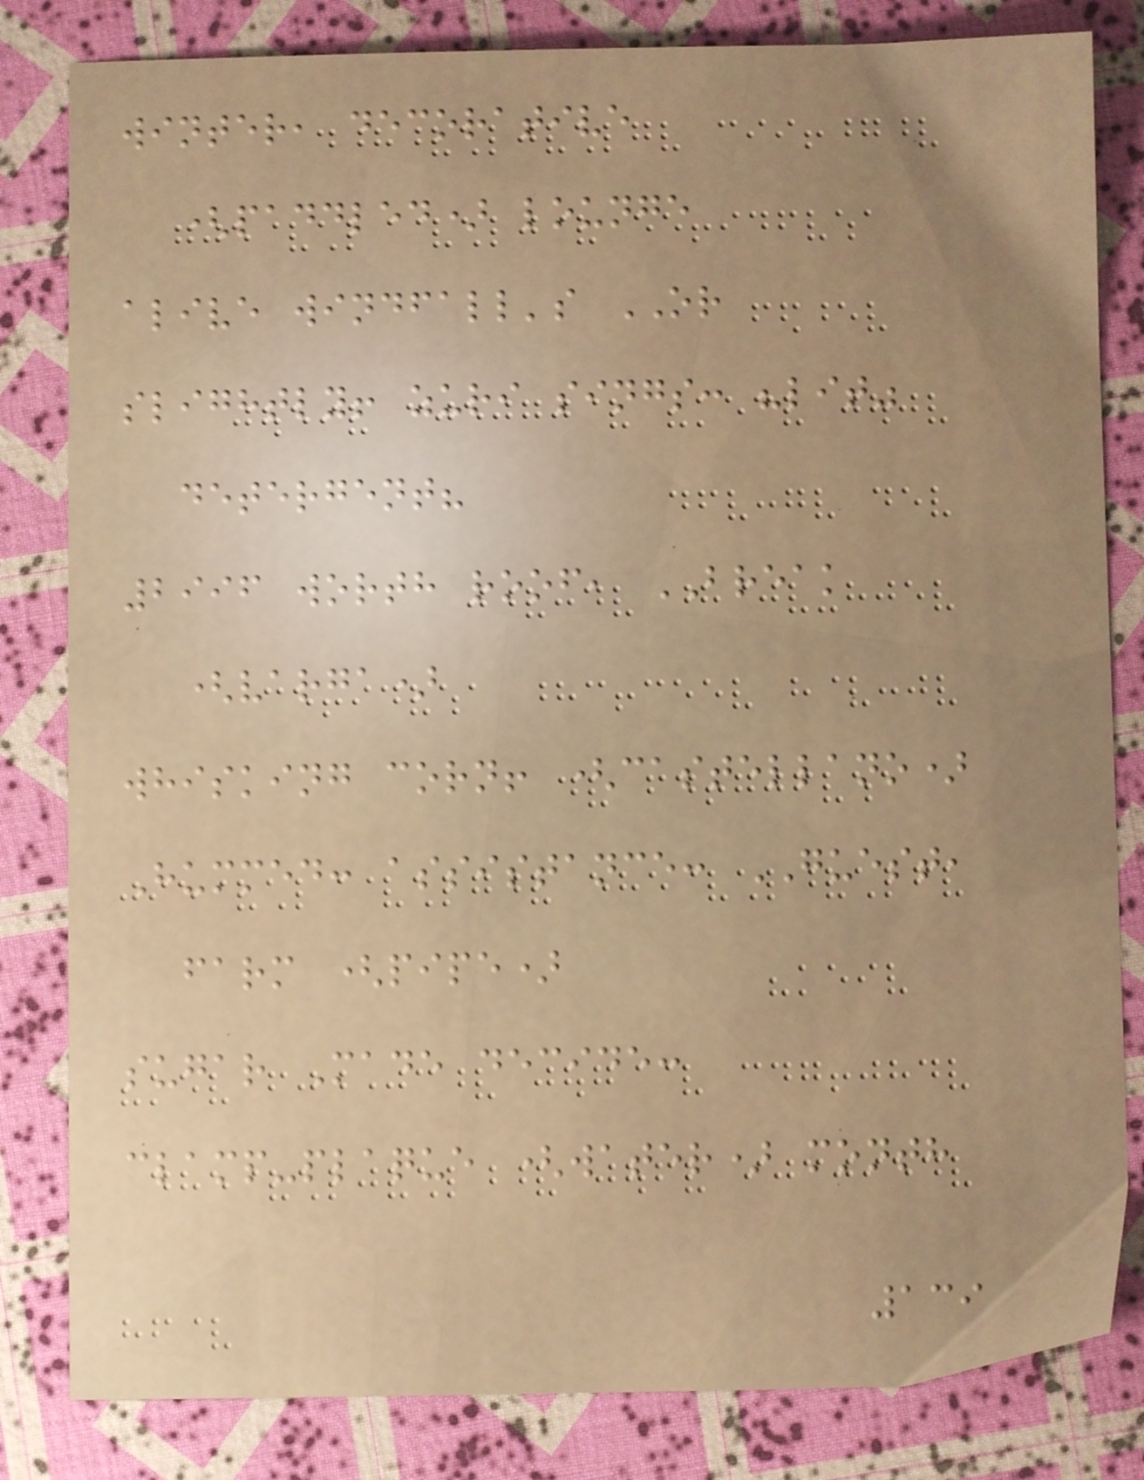winter, decorative
(paddled) lounge
alive windfall's OR
slightly! zuri sings: "lit"
detergent?
2996 worth roof, BREAK
(varga)
whisking corn! (castellano)
Hummed: assistance: GUEST,
farm (pipe)
sugar Made decide:
clamp-plaque (water) month
139
